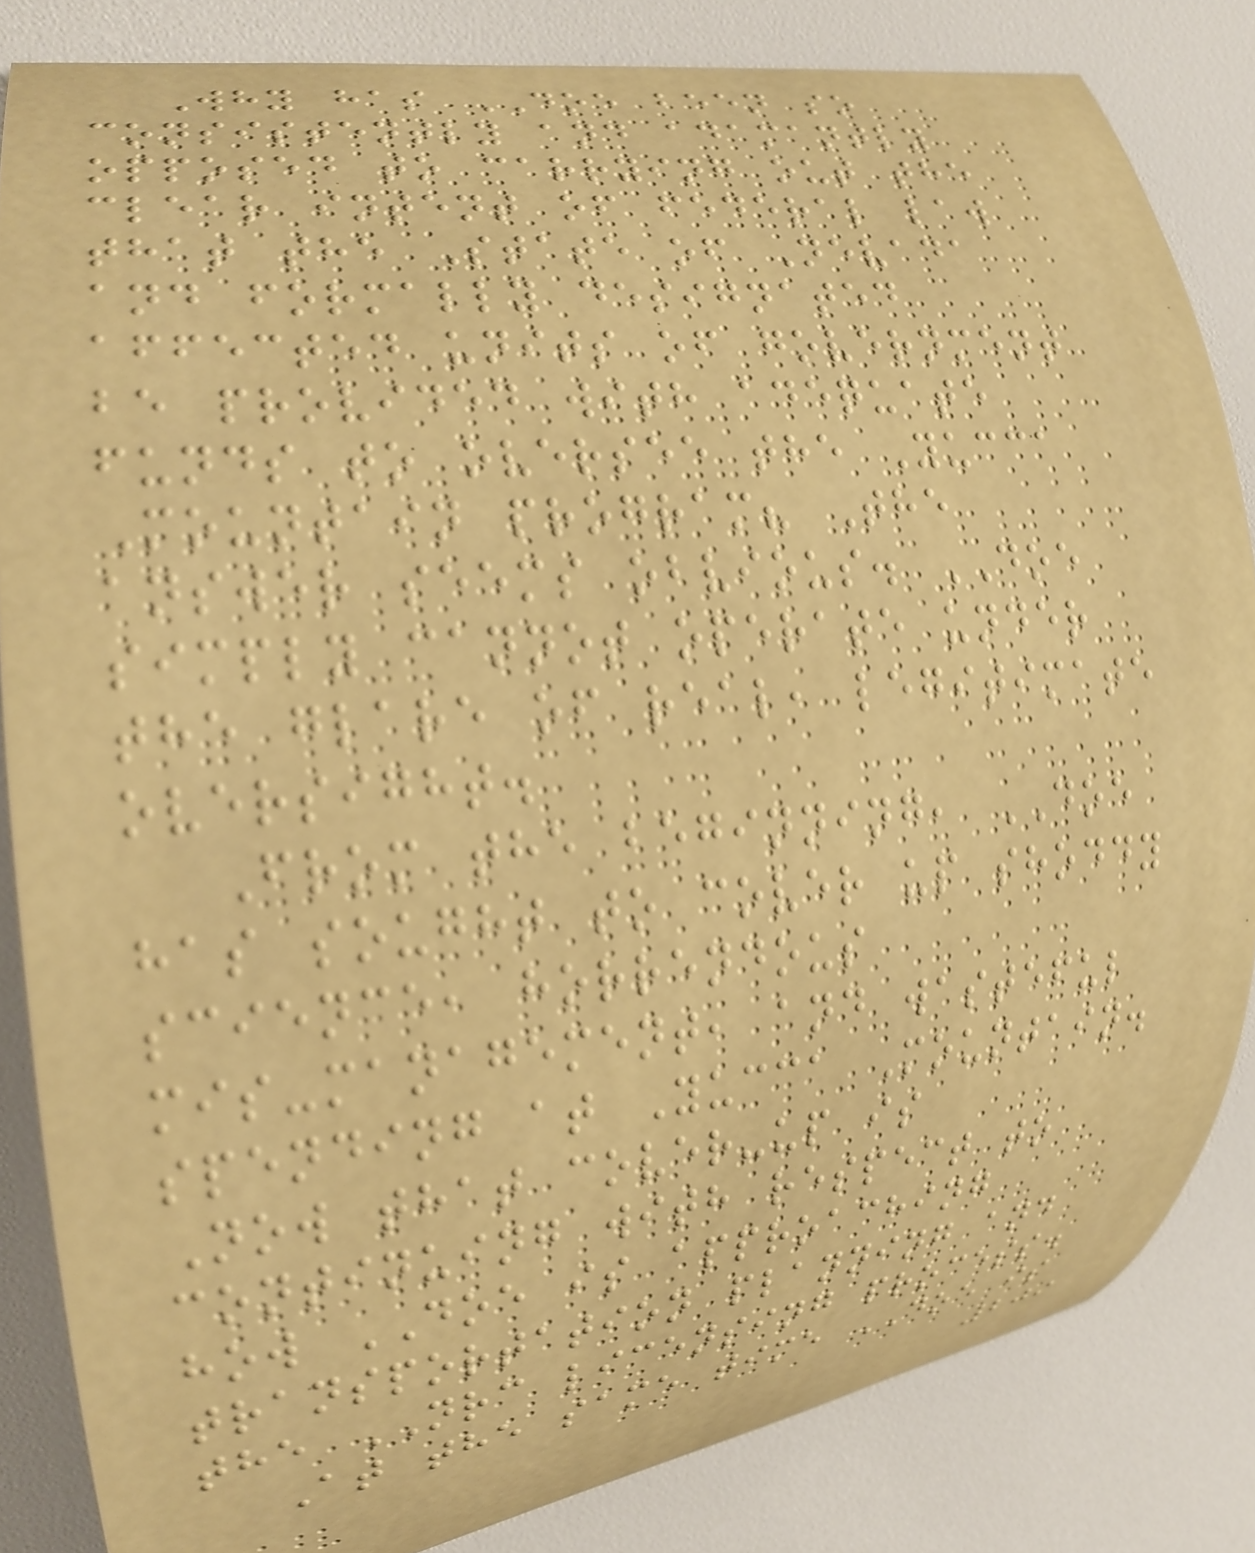Why has DOE been so
consistently and adamantly
opposed to carrying out the
clear intent of federal law
that the State of Nevada
and formally designated
affected units of government
be provided with adequate
funds to oversee the Yucca
Mountain program? The
answer seems obvious. DOE
simply cannot operate under
the glare of real, legitimate
oversight.
From the beginning, DOE
has sought to cover up shoddy
science, horrendous
mis-management, and wasteful
spending at Yucca Mountain.
Now that cover-up is
continuing with respect to
how DOE is approaching
transportation planning and
the NRC licensing process.
At the same time DOE is
209
